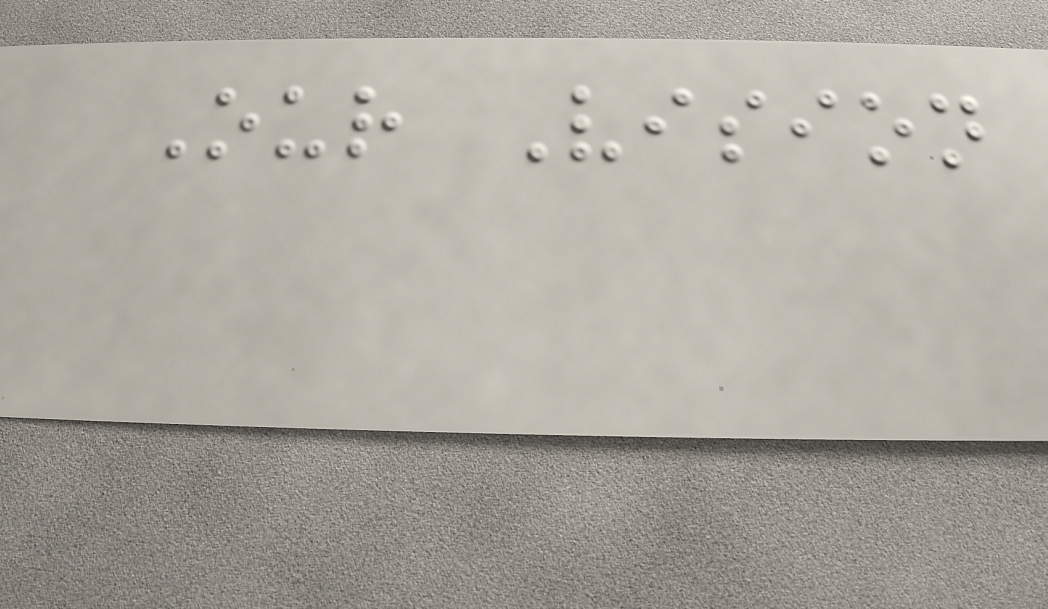Our Vision
